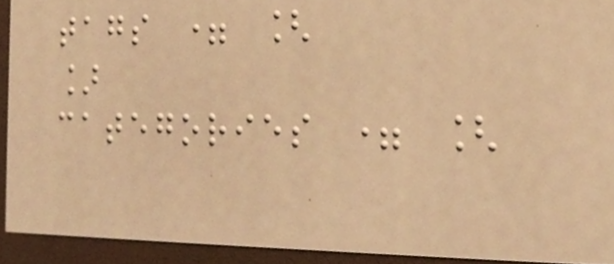tags = [
]
categories = [
